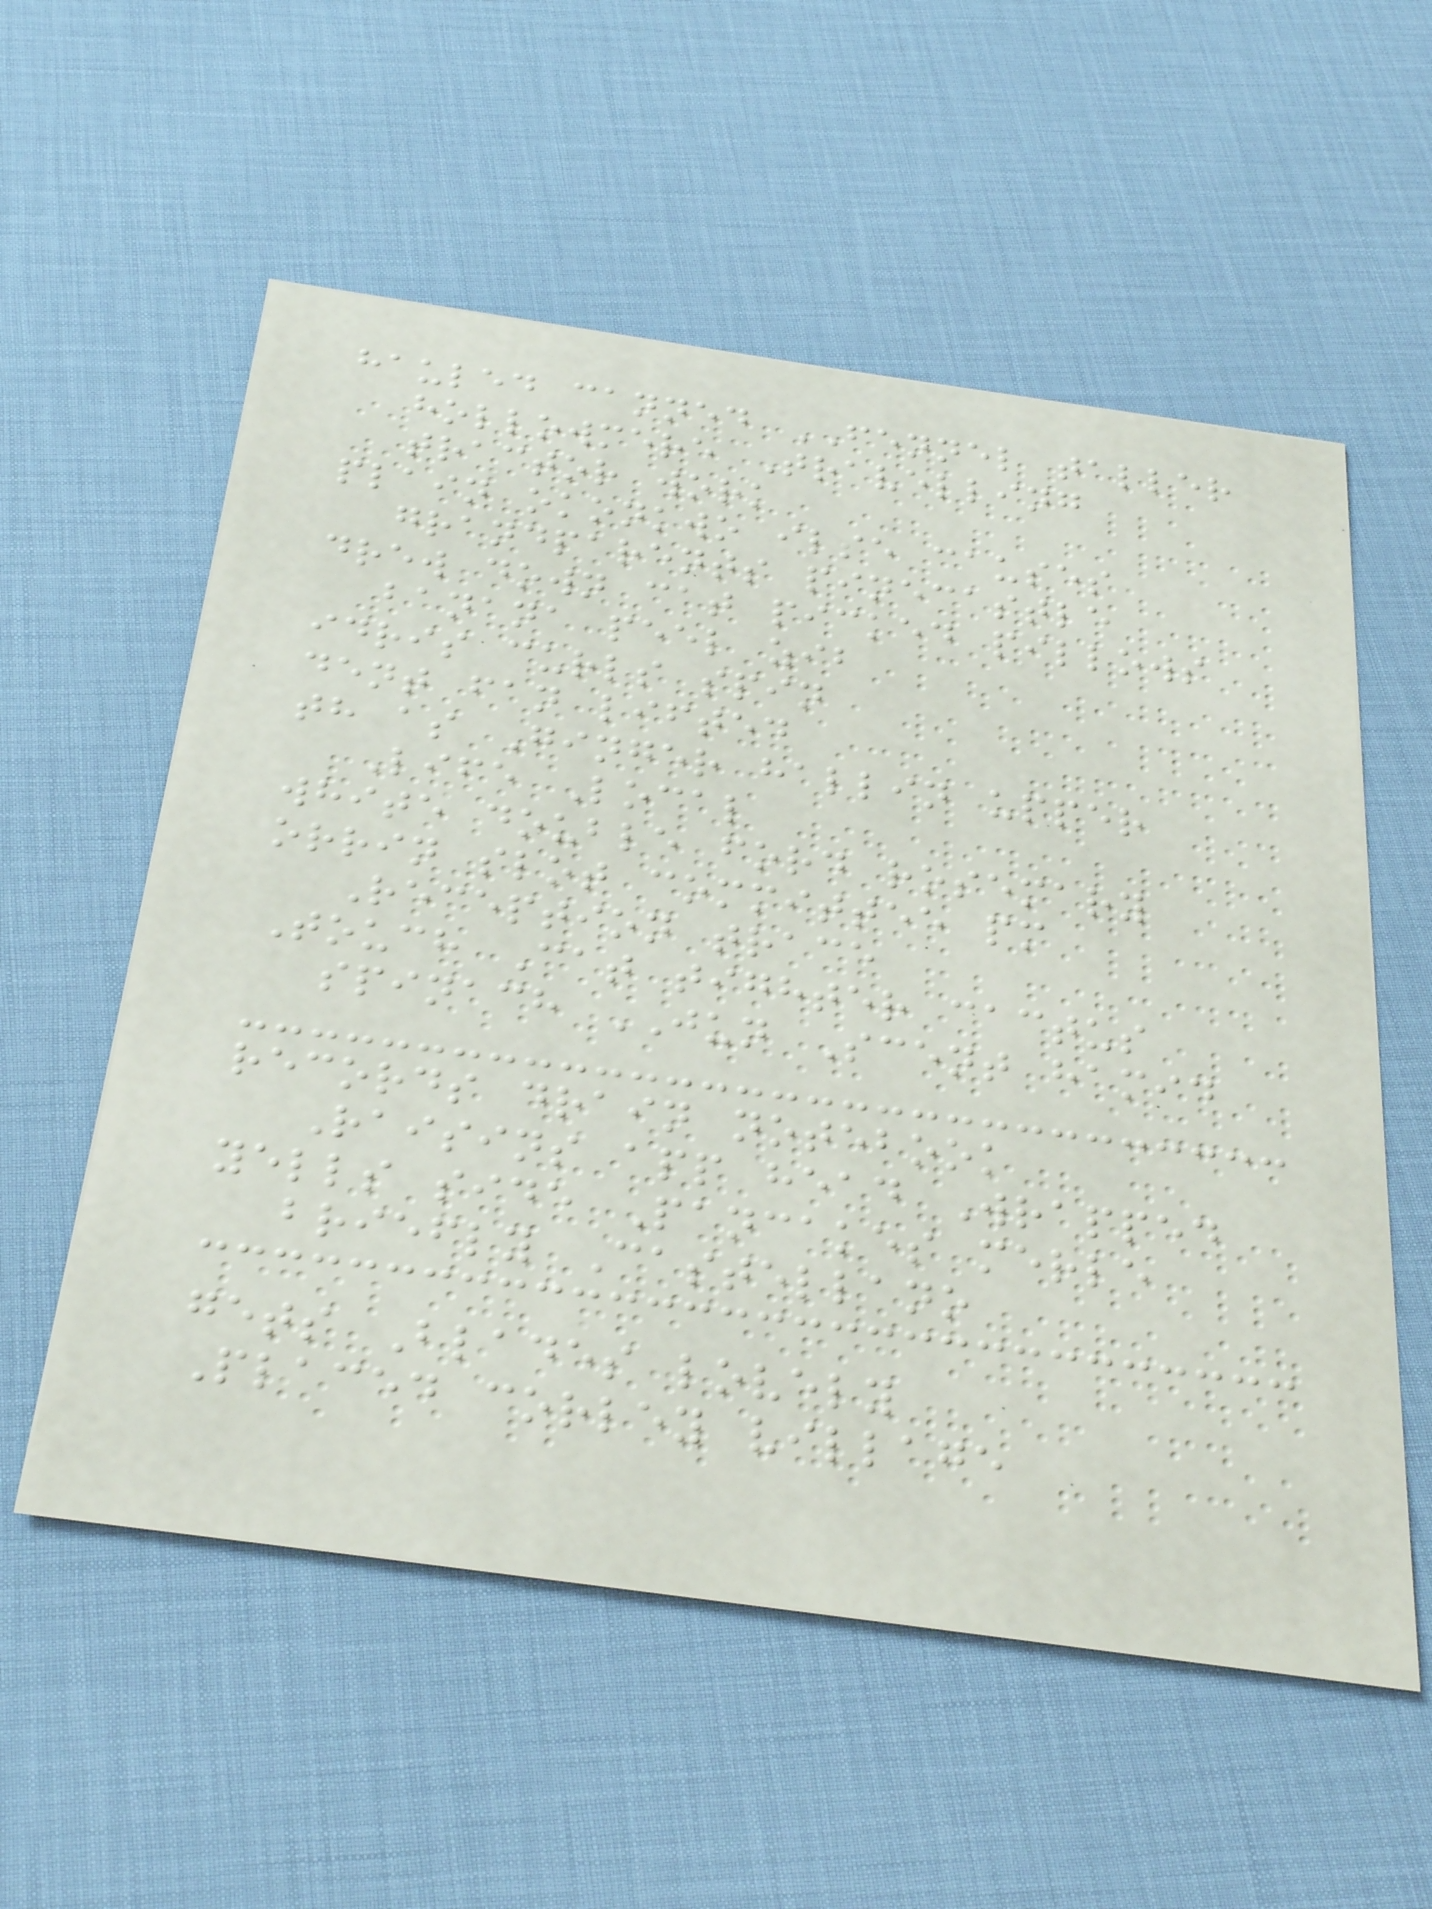hauled canned FENNEL taller
hollowmere Travelling
tractor work
plain okonkwo ilse causes
grandparents pinecastle
drew down cat picked pillows
banana peel zib
idris curls spin
dent fan lifted
th as Ginger hallin upper
Life Local
white double ford rosemary
orrin slot committee pm
Reception trace
Touch Cat tighter cactus
spinach JUN Scent hamid
records drain notebook
Raisins app head Wrapped
yells side Pancakes merle
briefly Castellano
gets Blades lovely
Placed corley village
